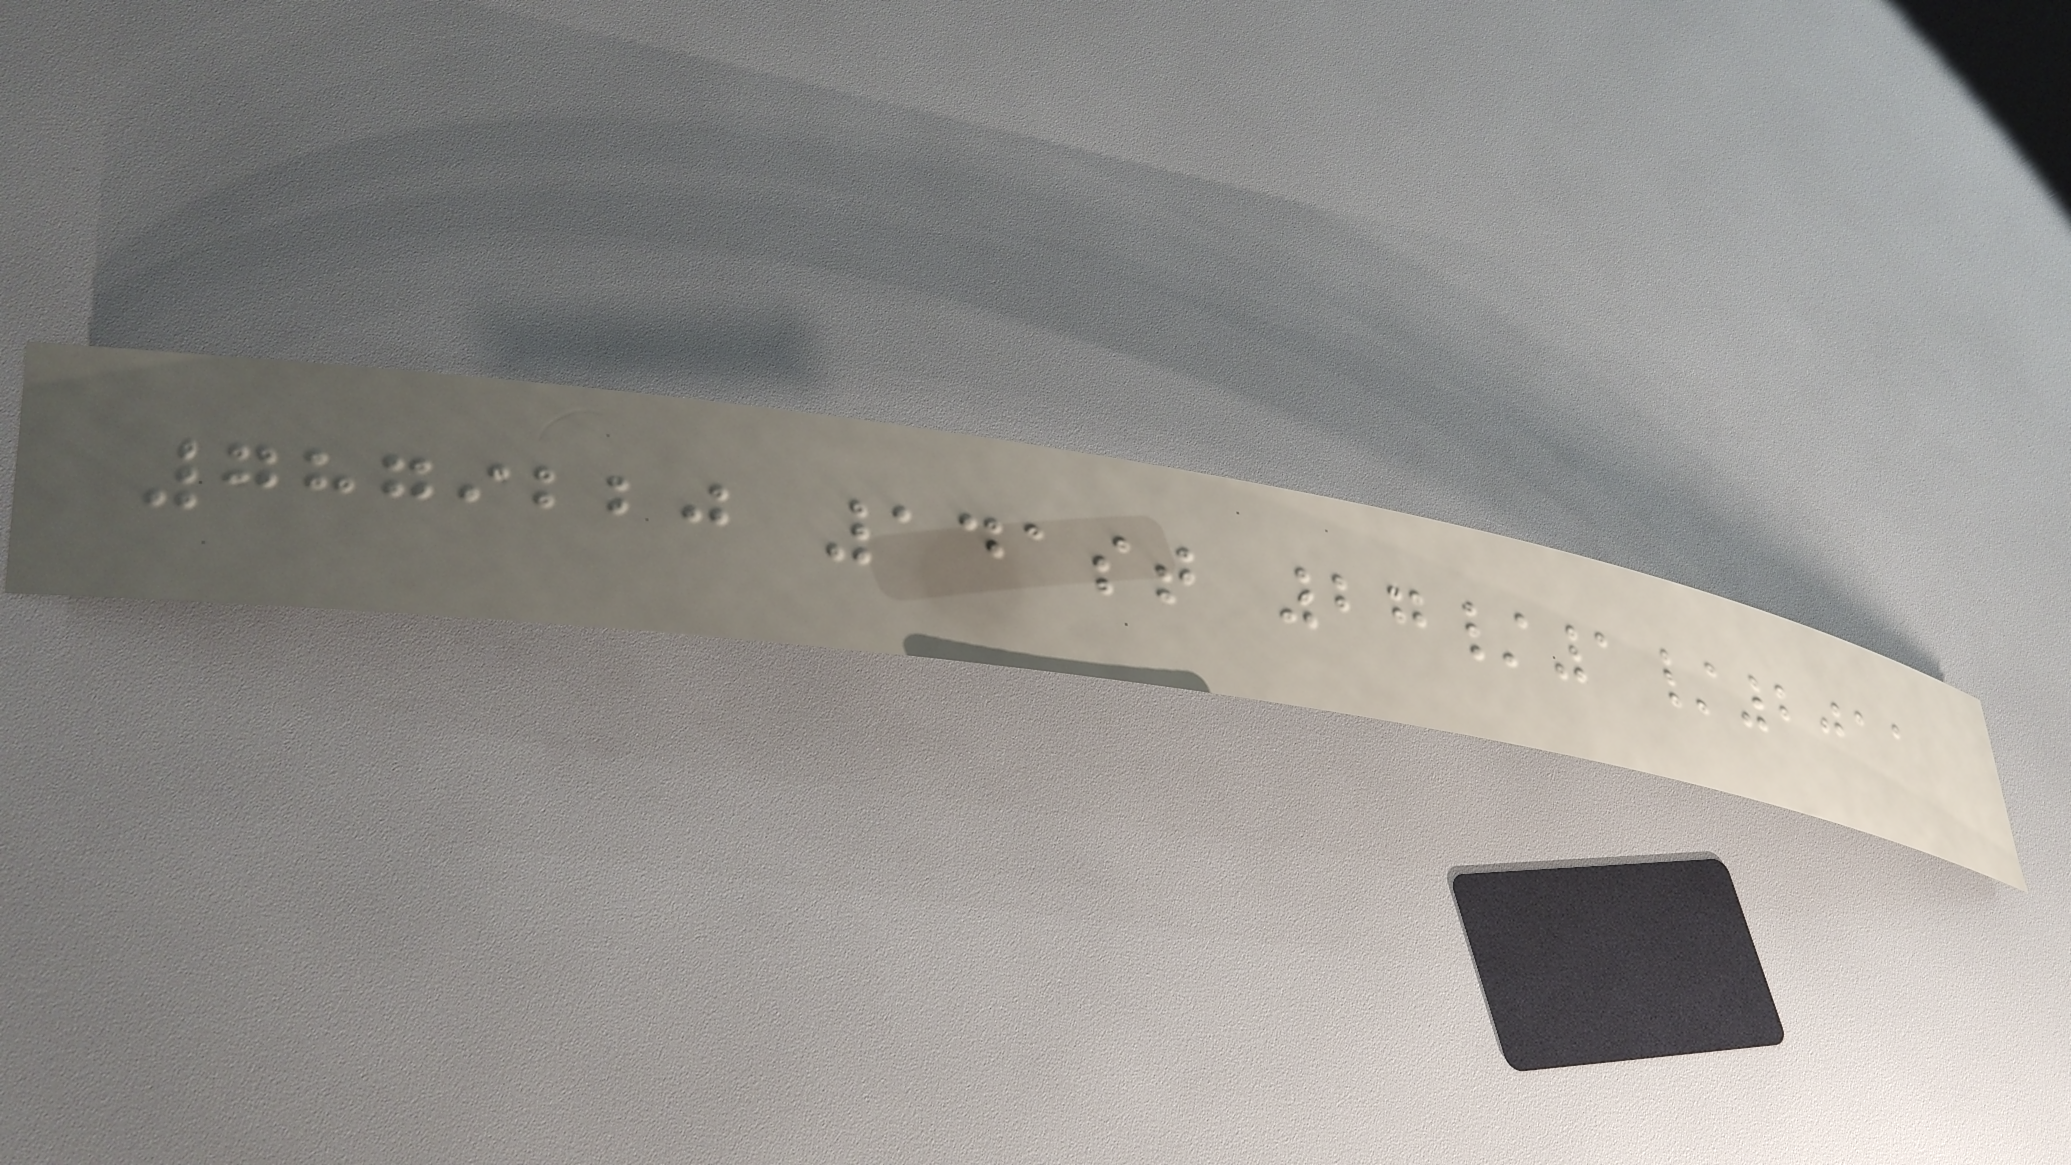7879220 141st 27/1/2011
